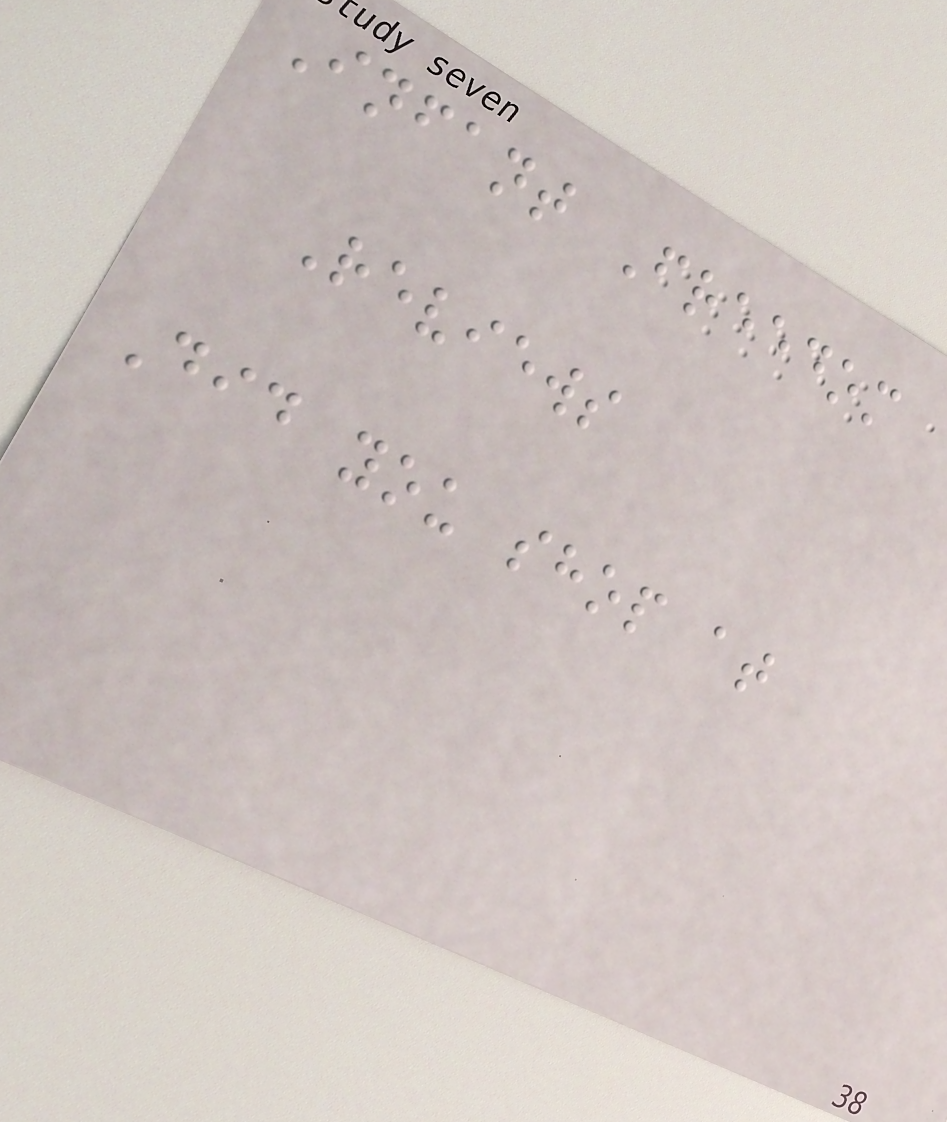Infant Freedom
Reviews
Did you shop at
